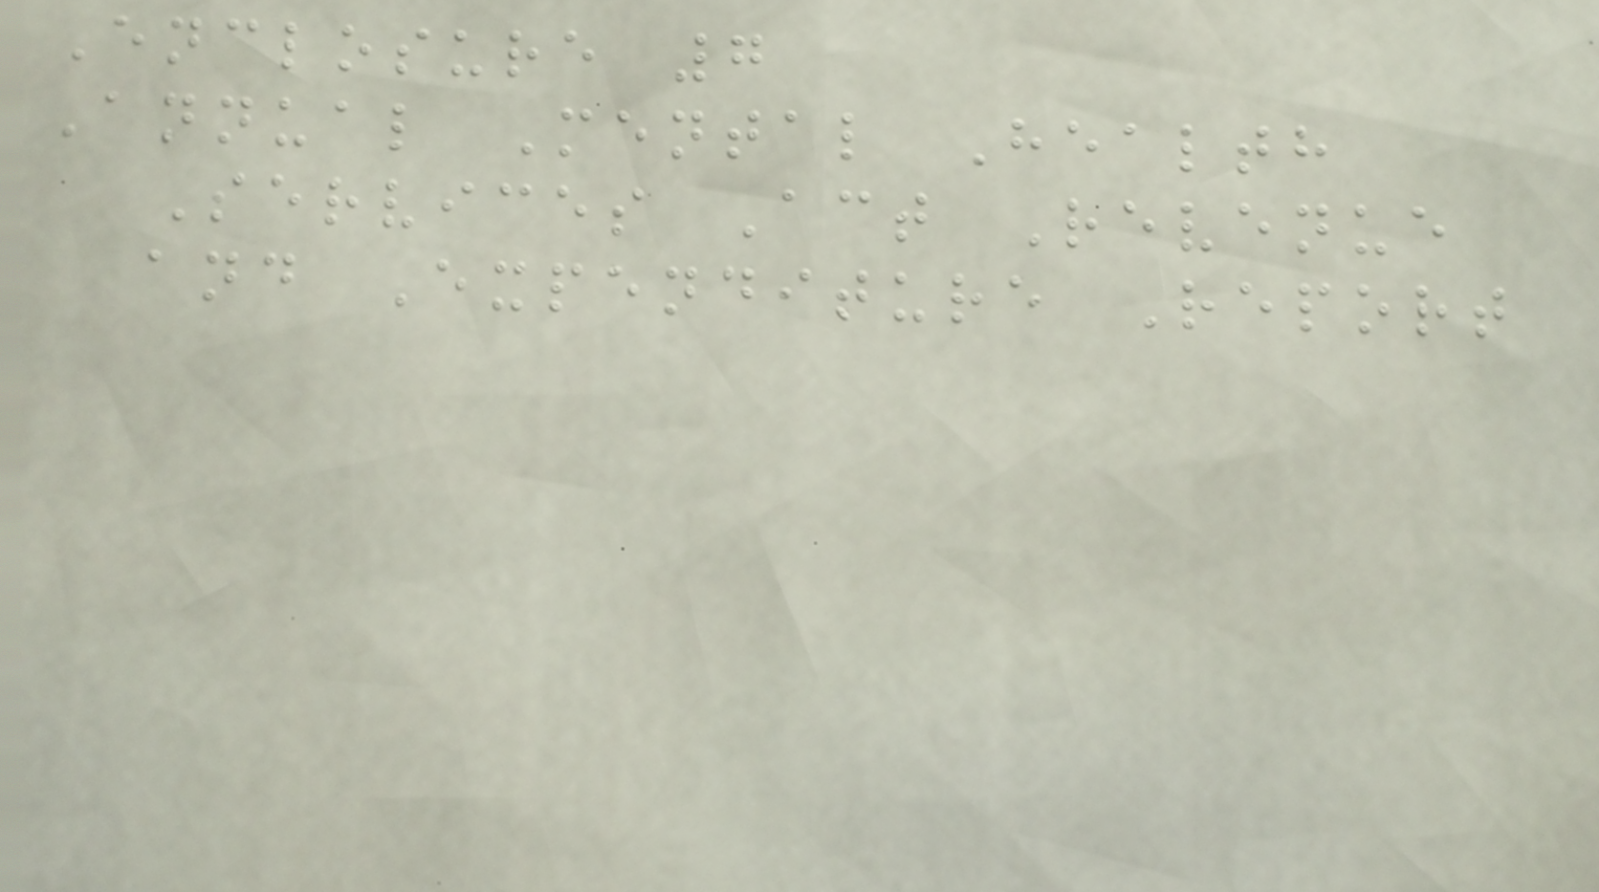Enclosure 7
Annual Mental Health
Services Act Revenue
and Expenditure Report
